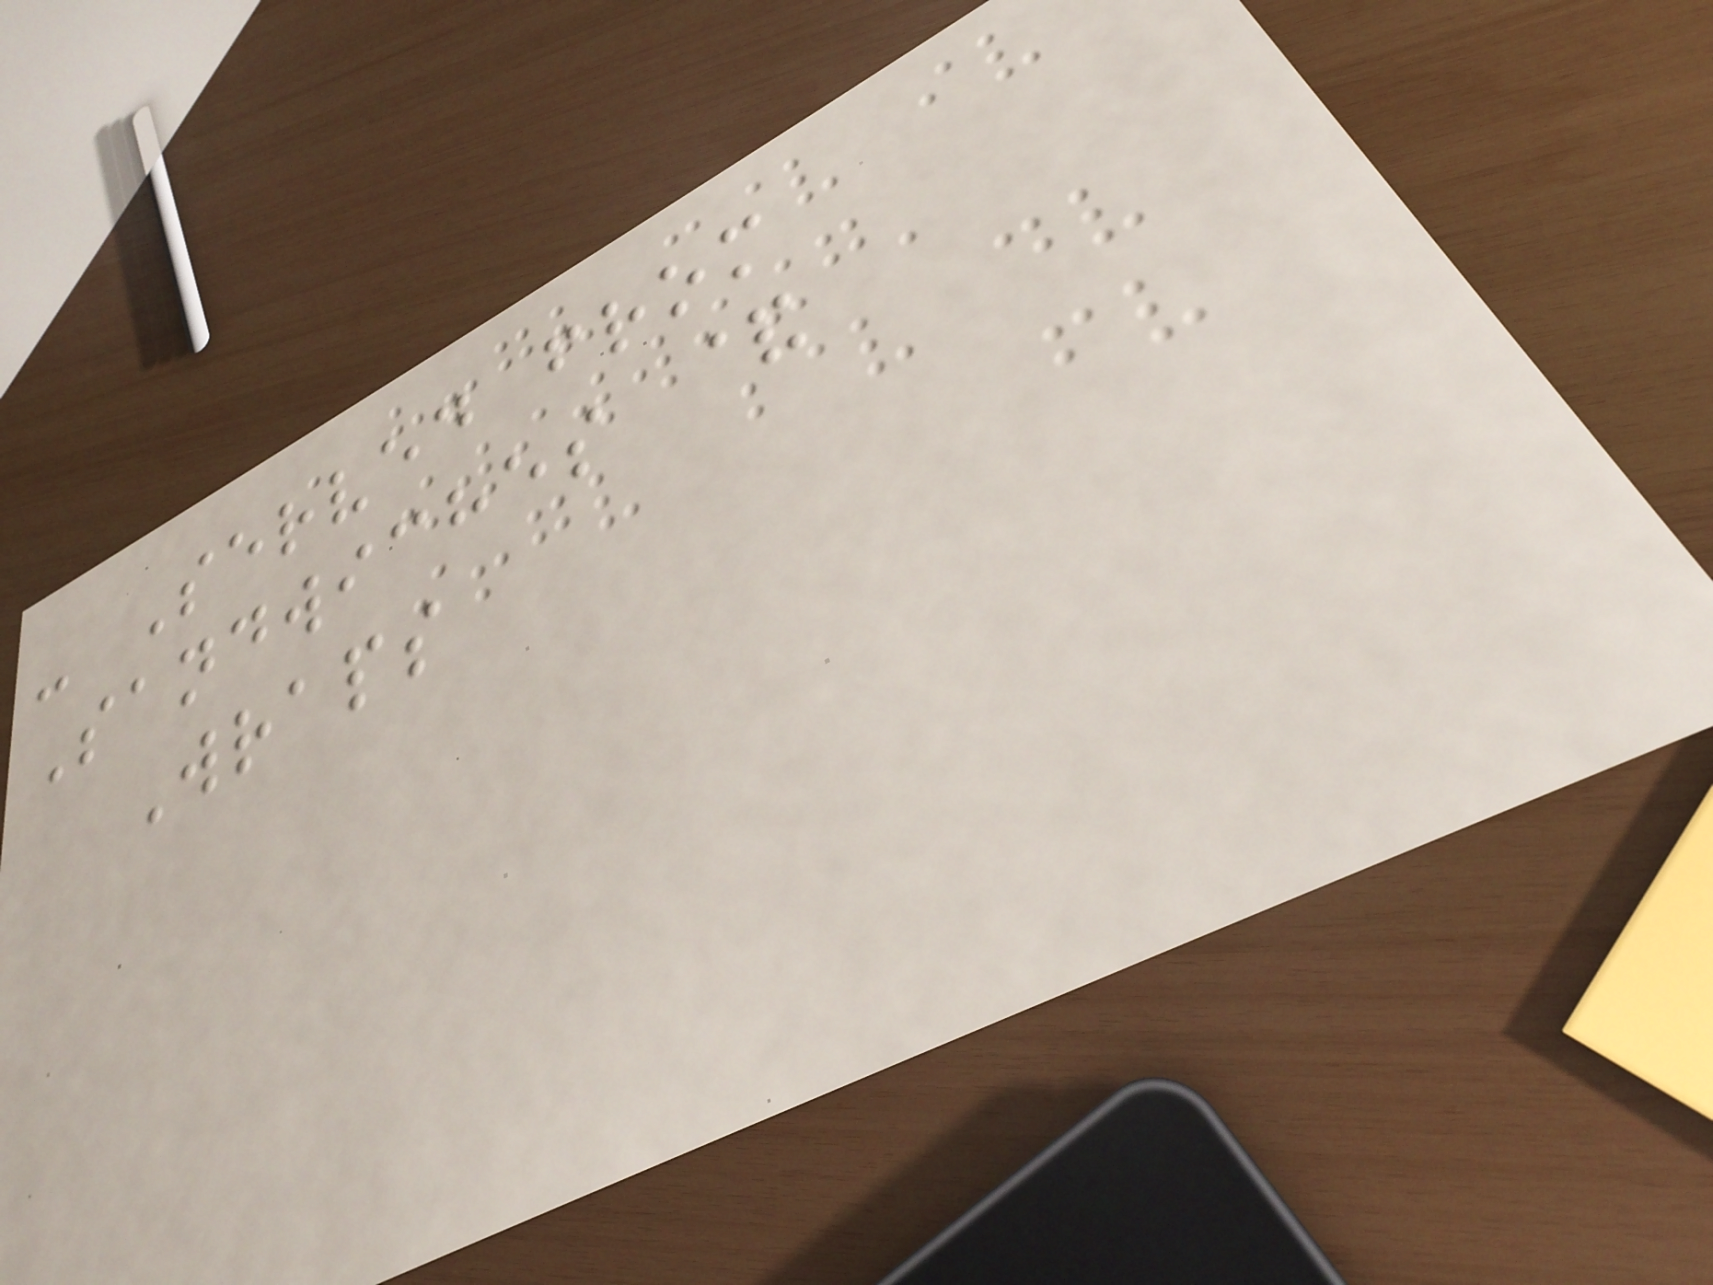- Served from
Sandwiches &
Wraps
